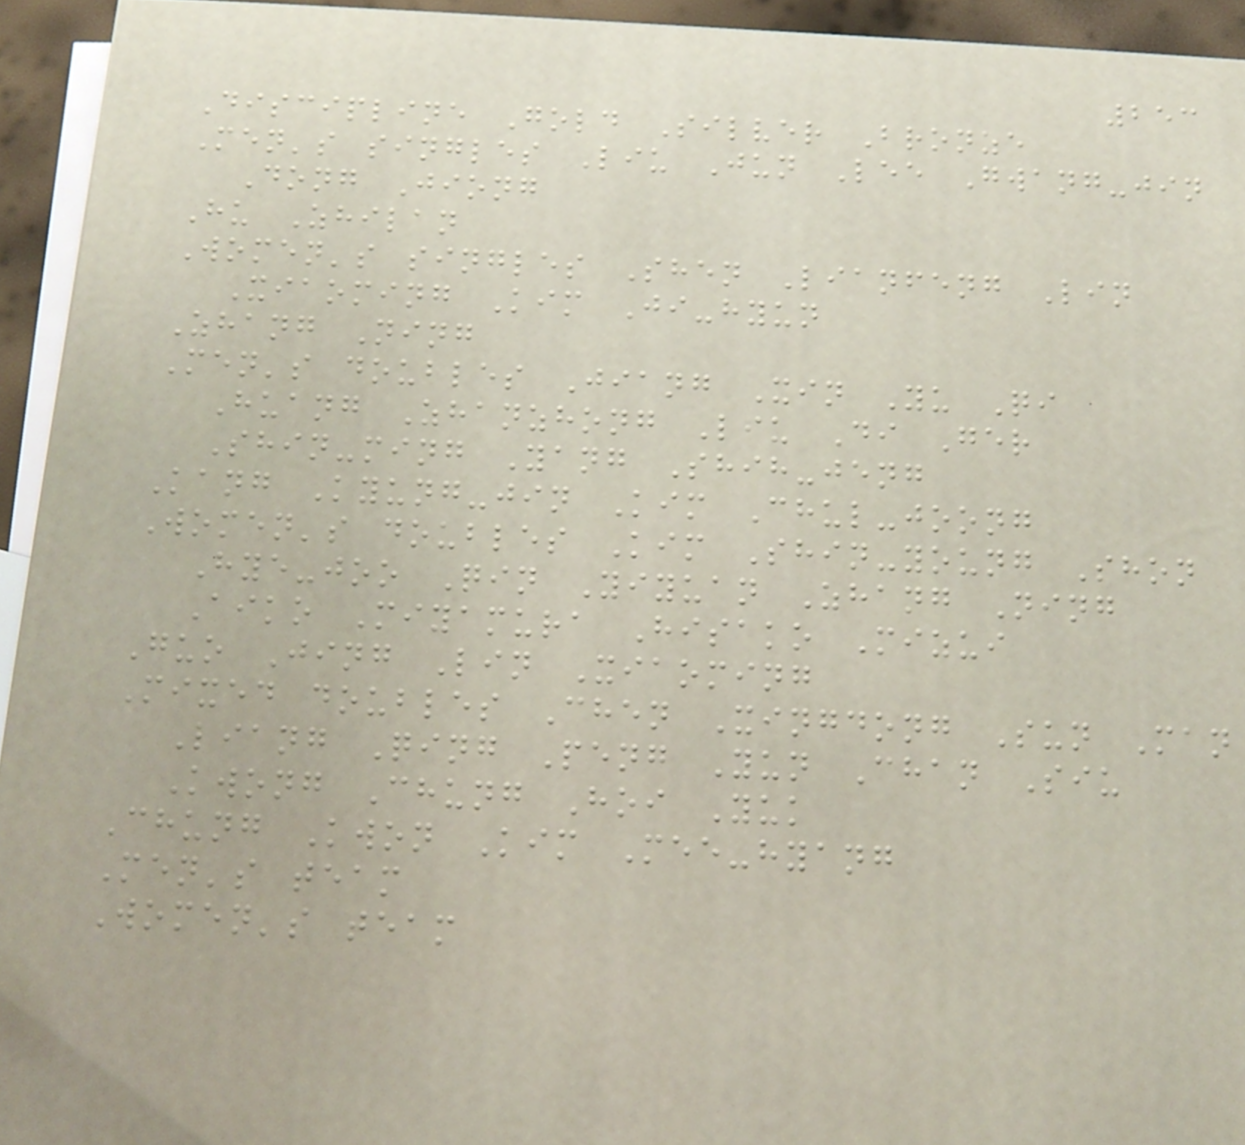253
Discipline Gold Silver Bronze
Men's singles Liu Jun Lee Gwang-jin
Dong Jiong
Hu Zhilan
Women's singles Shen Lianfeng Lin
Xiaoming Kim Ji-hyun
Zhang Ning
Men's doubles Jiang Xin Yu Qi
Huang Zhanzhong Liu Di Ger
Shin-ming Yang Shih-jeng
Kang Kyung-jin Kim Chul-joong
Women's doubles Kim Shin-young Shon
Hye-joo Qin Yiyuan Zhang Ning
Aiko Miyamura Hisako Mizui
Guo Jing Lin Xiaoming
Mixed doubles Chen Xingdong Sun Man
Liang Qing Peng Yun Chan Siu
Kwong Chung Hoi Yuk
Chung Kwon Kim Mee-hyang
Men's team
Women's team
